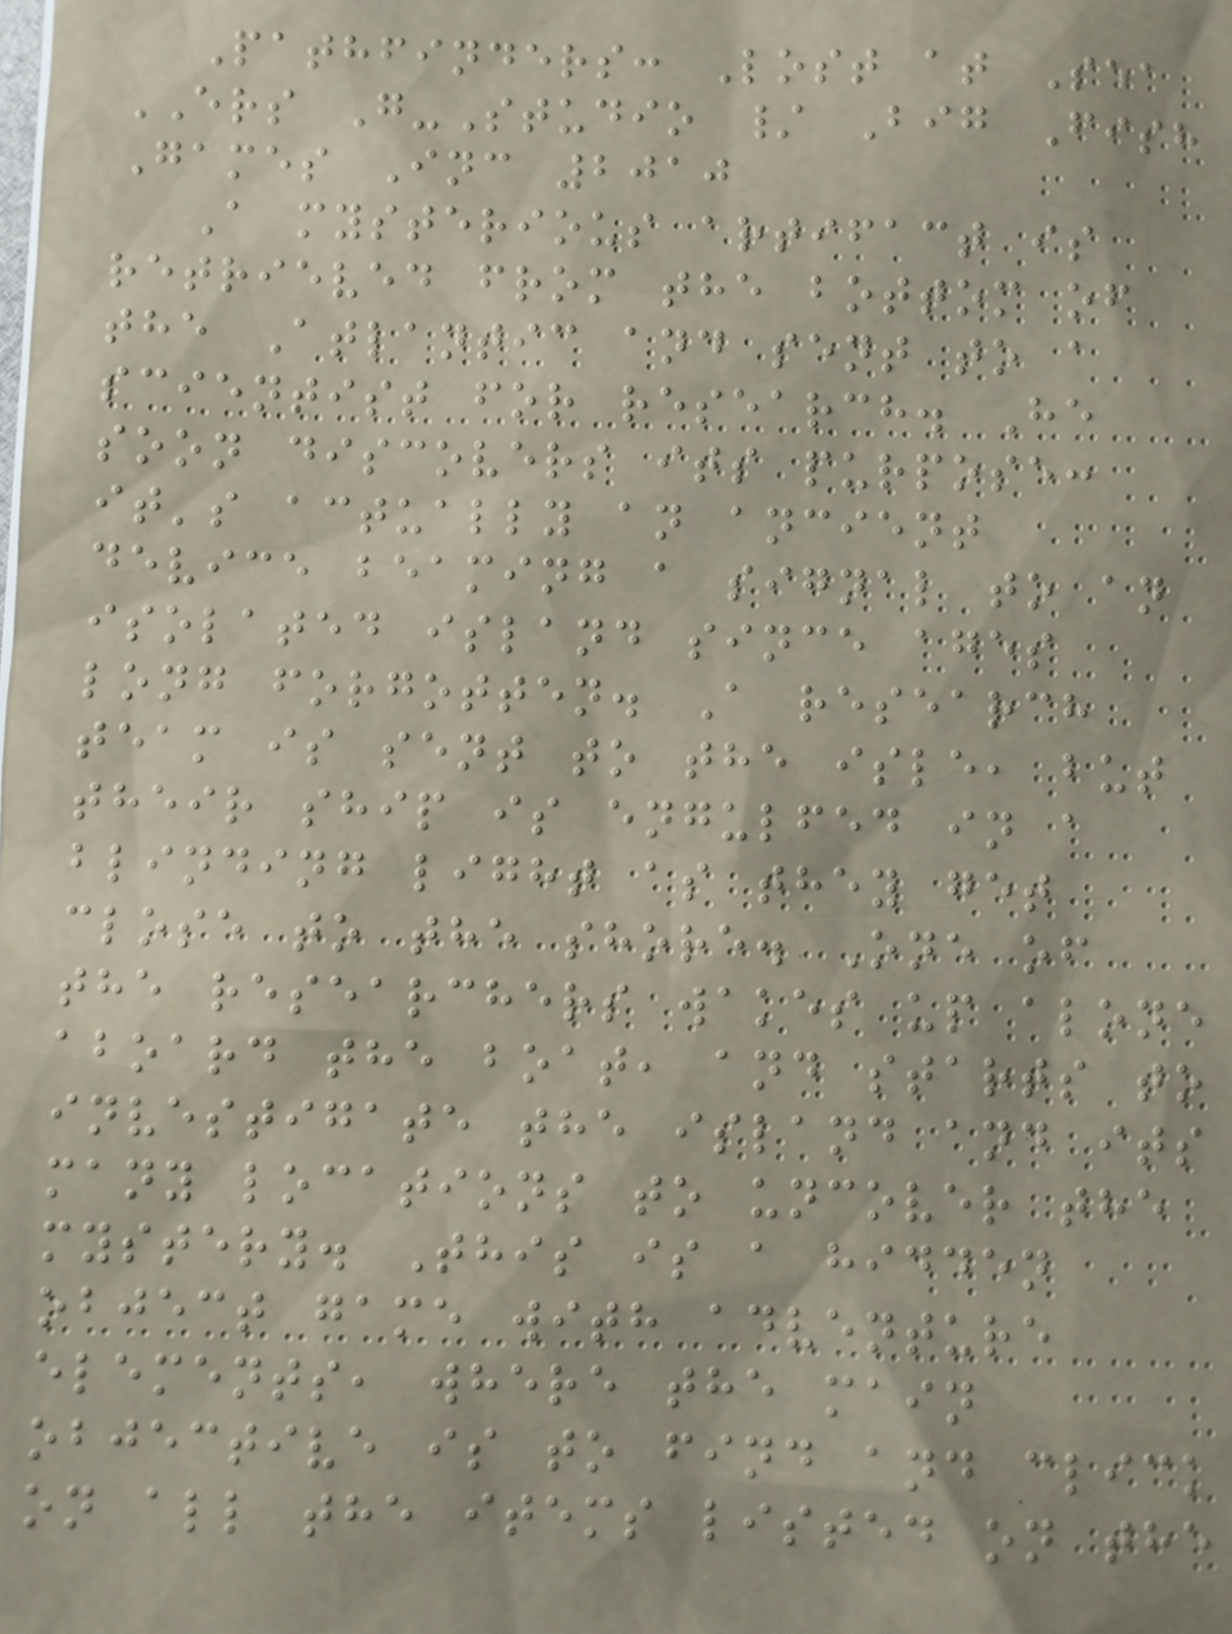Pathfinders: Lost at Sea
ERS G-Studio / Big Fish
Games Inc 2010
A mysterious artifact is
retrieved from the bottom of
the Atlantic and sent to a
scientist for research. He
soon discovers its purpose:
it's actually an ancient
device beaming a signal to an
isolated island since ages
long forgotten. A research
team is sent to the isle, but
their ship is engulfed in a
blinding light as they get
close to the shore. One of
the researchers wakes up alone
aboard the boat, and starts to
investigate the island and its
many locations to uncover the
mystery. This is a hidden
object game with adventure
elements, where the main
objective is to find and click
on all the items listed on the
